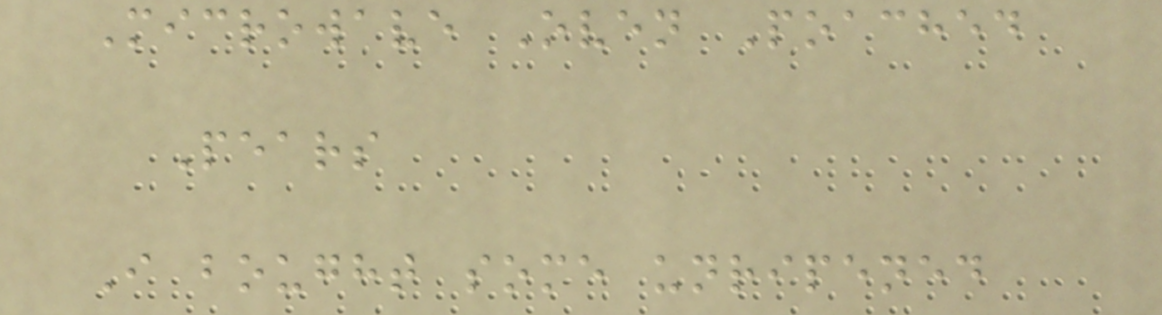Microwave Oven Poached
Pears
I bought some unripened
